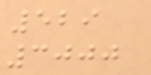529
3000
